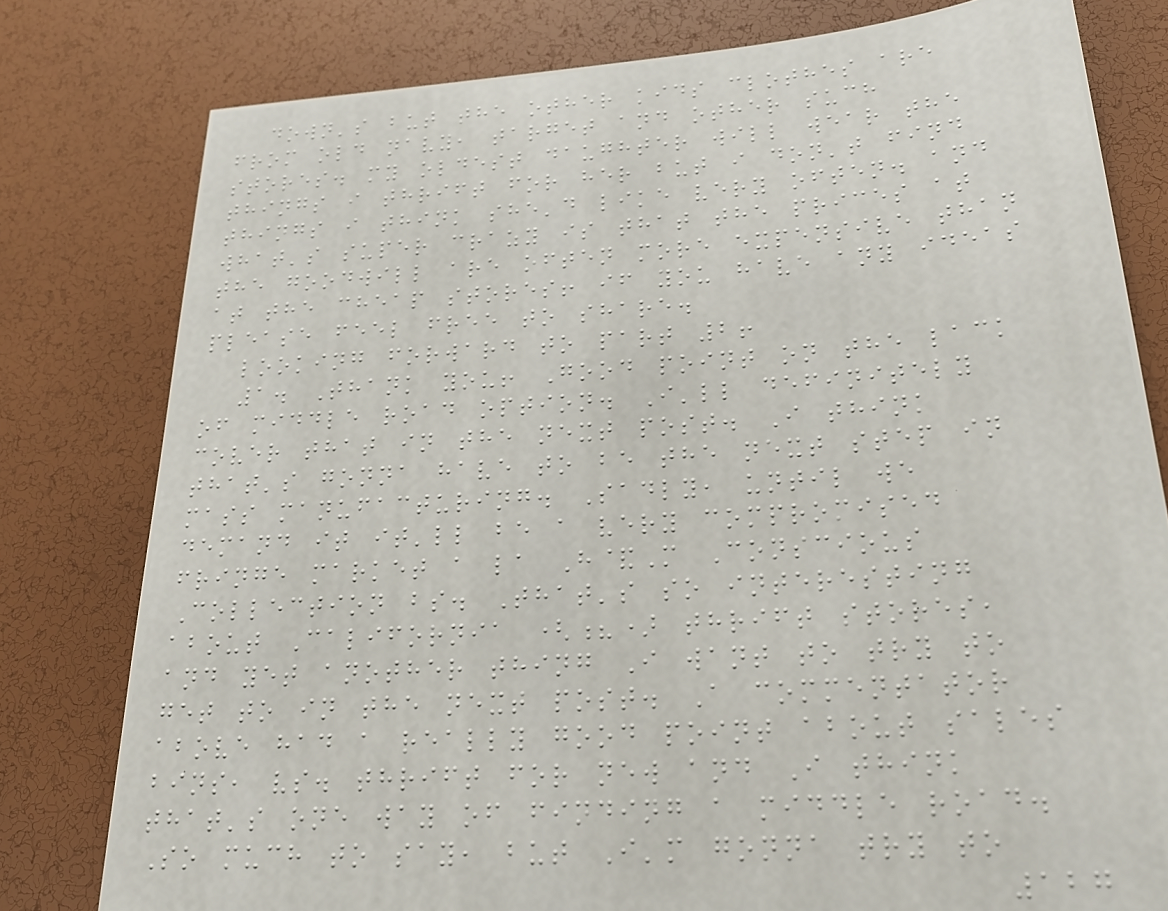down's but the other kids clothes are
from old navy, target and other such
stores. my oldest daughter will wear the
things i thrift for her but i don't find
things i think she'd like very often. and
what's super crazy is that the prices at
the goodwill are often more expensive than
at the cheap stores! if you have any ideas
please feel free to share.
looking forward to part 2!
1. Thank you! Good point on the lack
of middle road option. I'll definitely
cover that in the next post. I think
that's gonna have to be the next step in
mass manufacturing. Sadly, until we
demand it it'll be a very compromised
fringe market a la H&M Conscious
Collection bs. That's so interesting
about California (?) thrift stores,
and yet another thing I want to try to
get to in the next post. A commentator
above had a really good point about sales
bins, vs. thrift for new and I think
that's one way of finding a middle road.
So much to say, but I'm gonna try to
127
